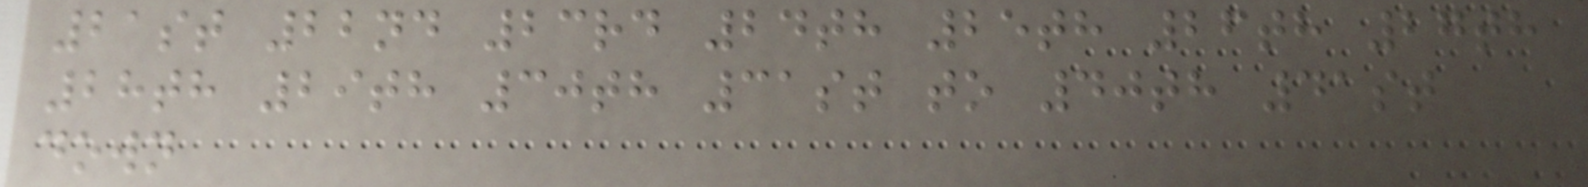21st 22nd 23rd 24th 25th 26th 27th
28th 29th 30th 31st to 40th 41st
down
